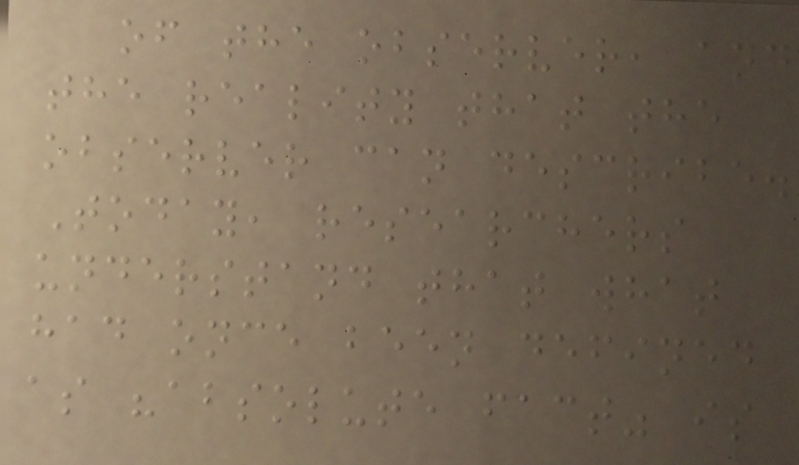of the observer, and
the reality that the
observer can describe.
Today, researchers
understand that what
had once been defined
as "absolute fact" is
